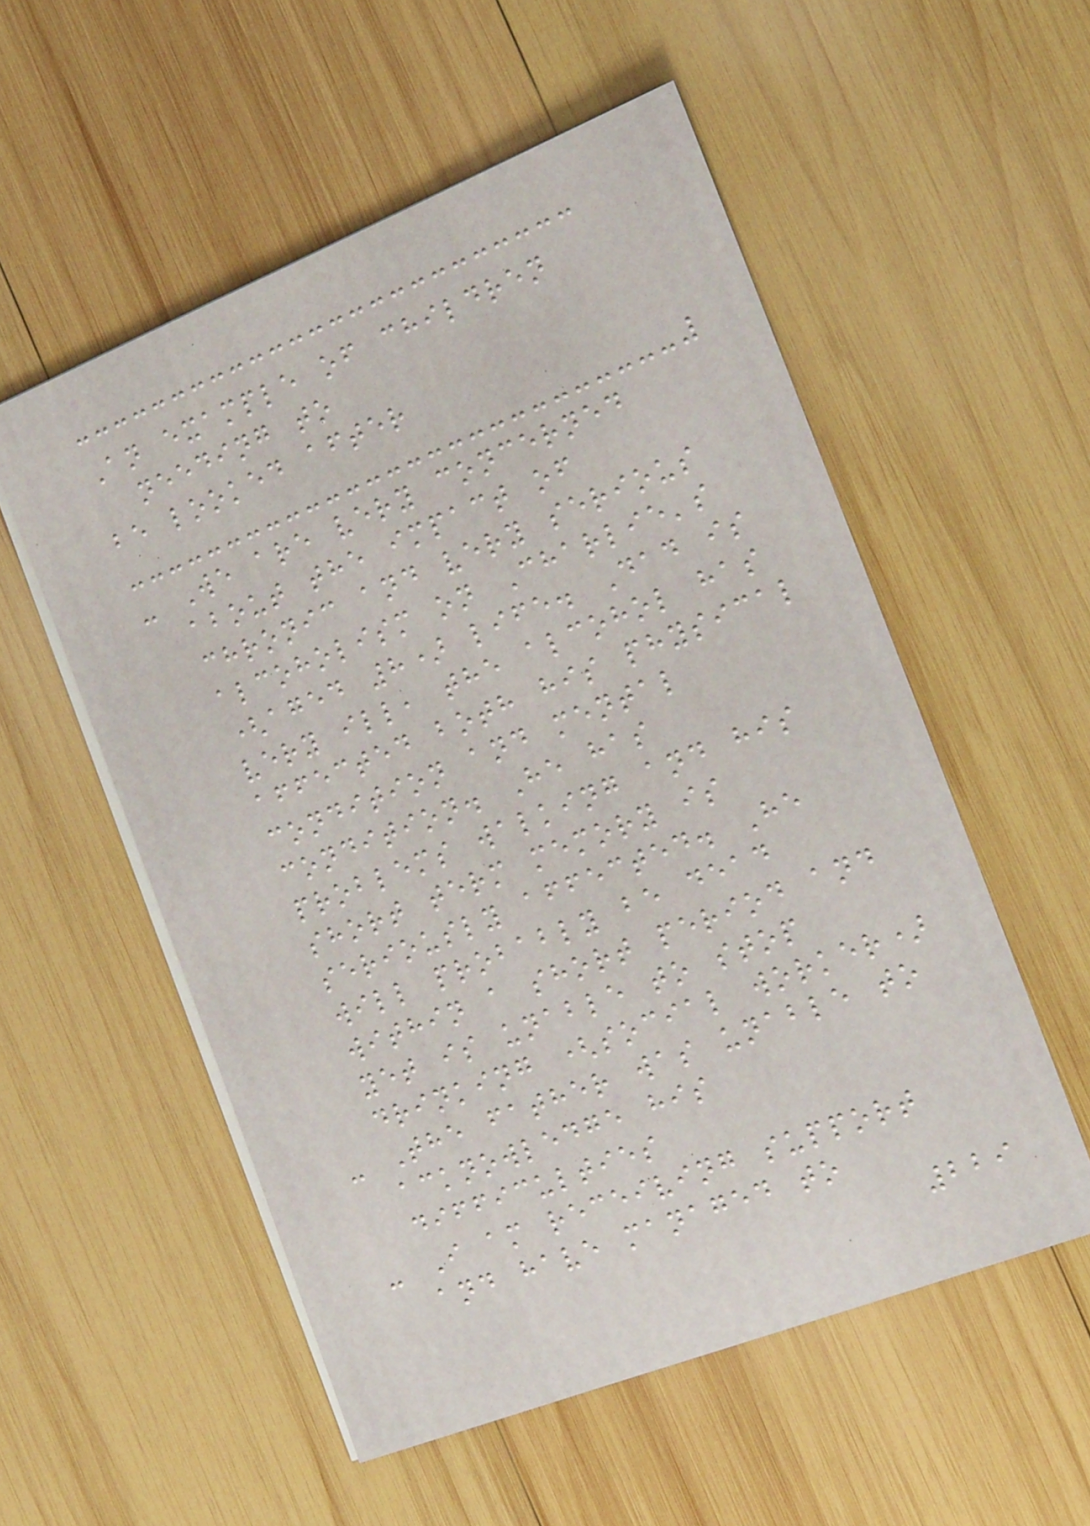An example of children
needing to
be looked after
- We are very concerned
about the impact of
chronic and very serious
alcoholism on Charlie's
(aged 8) life. Dad is
very ill, the alcohol has
affected both his physical
condition and mental
condition. He has
problems walking and his
short term memory is
seriously affected. He
will probably be dead
within a short period and
yet is unable to stop
drinking (social worker)
- The father was unable to
acknowledge his
difficulties
- I am receiving support
and have managed to
229
